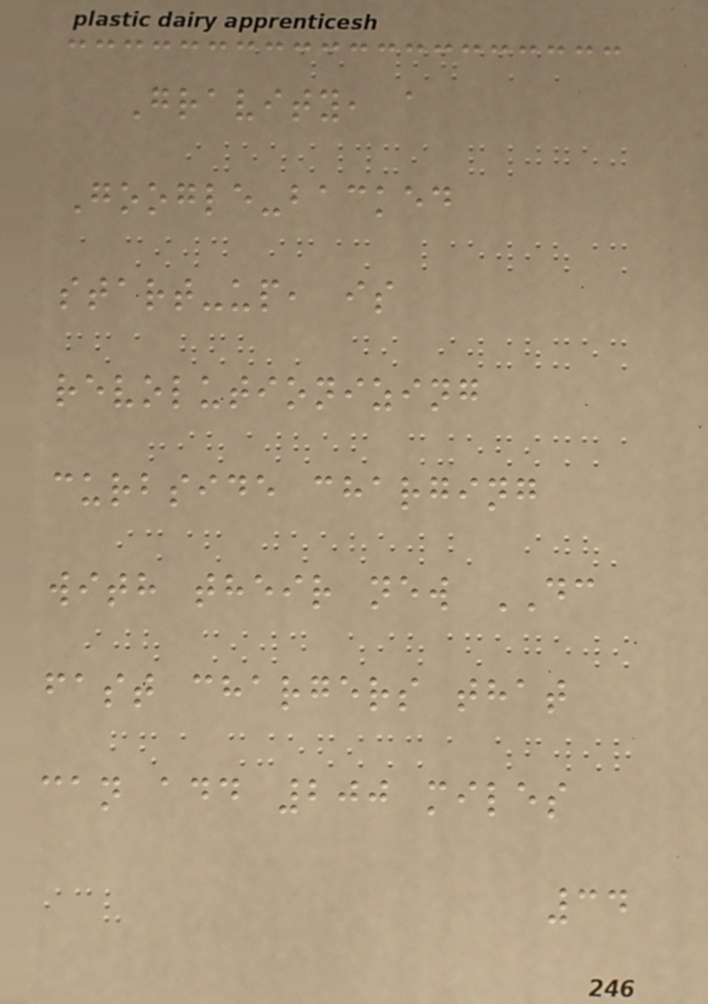Gravity, a
Google-backed
start-up, is
revolutionizing
curbside charging
with their new DC
fast chargers that
can add 200 miles
34
